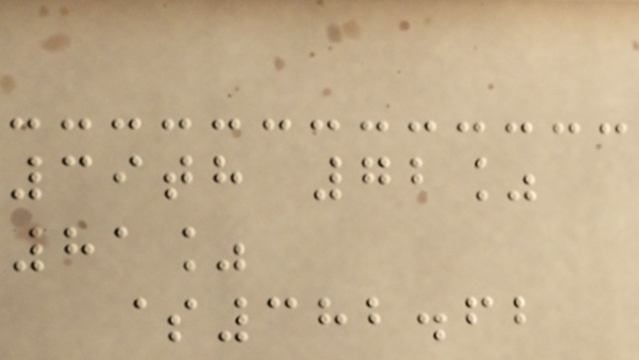39th 72%
81%
$382.62
